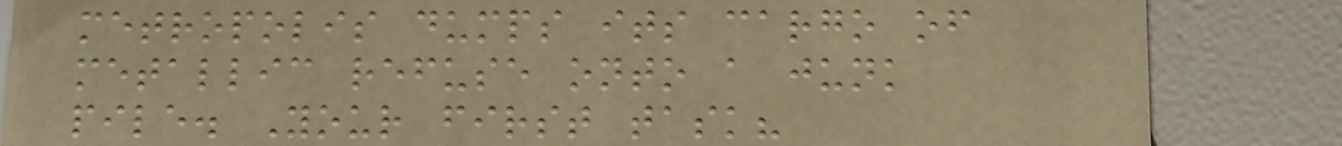metropolis dumps its cargo of
metallic refuse onto a junk
pile. Your first task?
